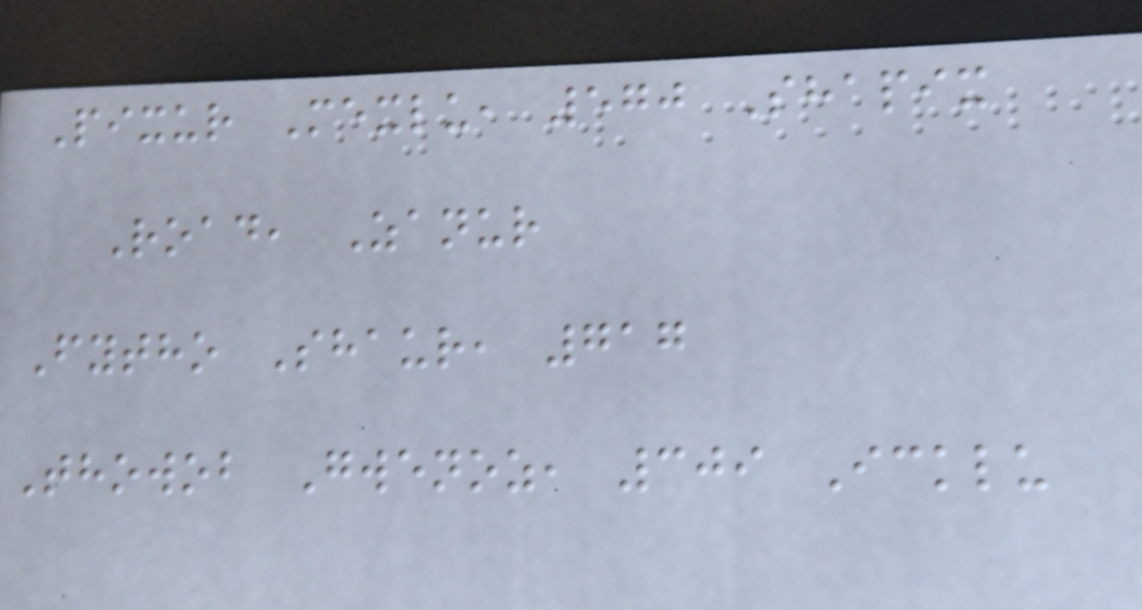Pixur Mexlu, 570 Shapix
Road, Zanur
Fytho Shaur, 717
Thowob Gwenoz, 309 Icklu
